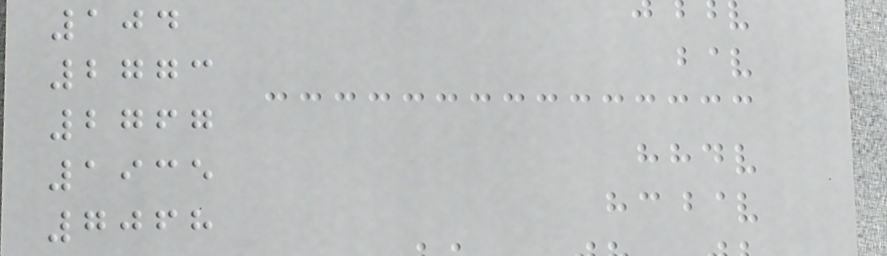104
2773
2767
1935
7068
